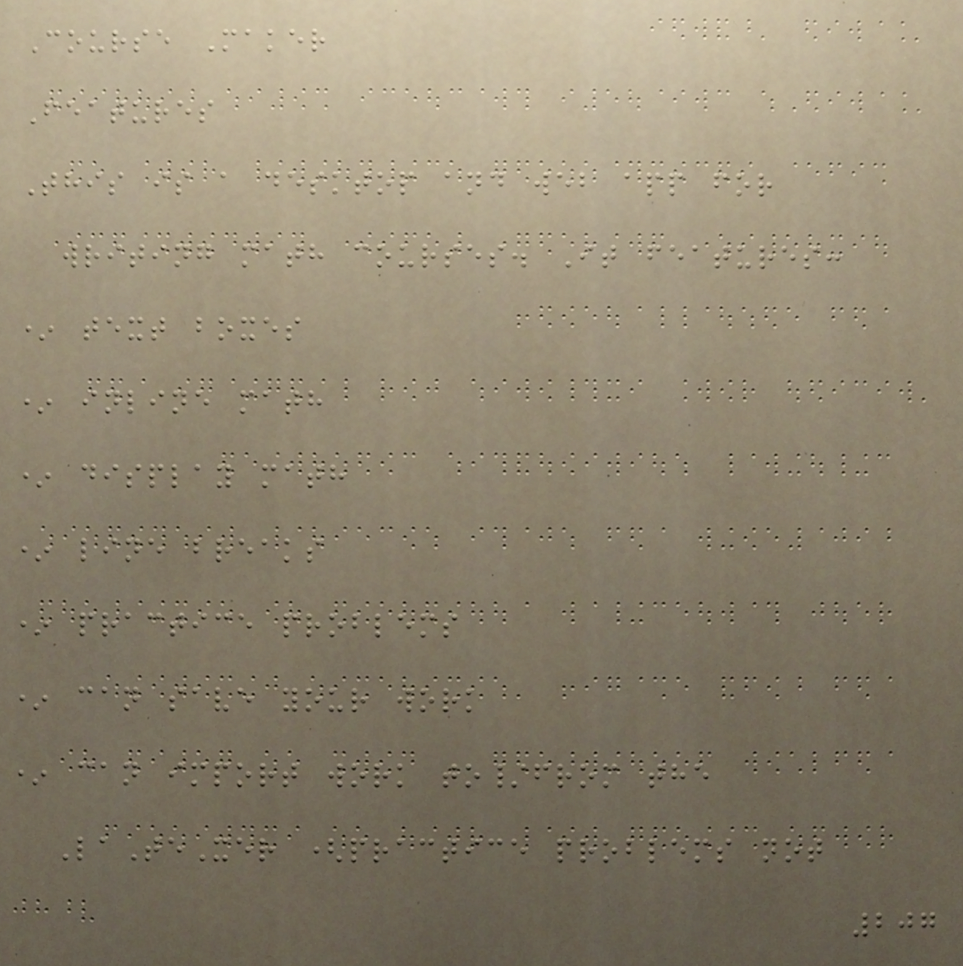Course Maker
Features
This is a desktop and web app for
writing math courses. It features:
* text boxes
* inline math
* display math
* line breaks
* practice problems
* can save your work
* can import work to/from the
LaTeXer (practice problems not
207
